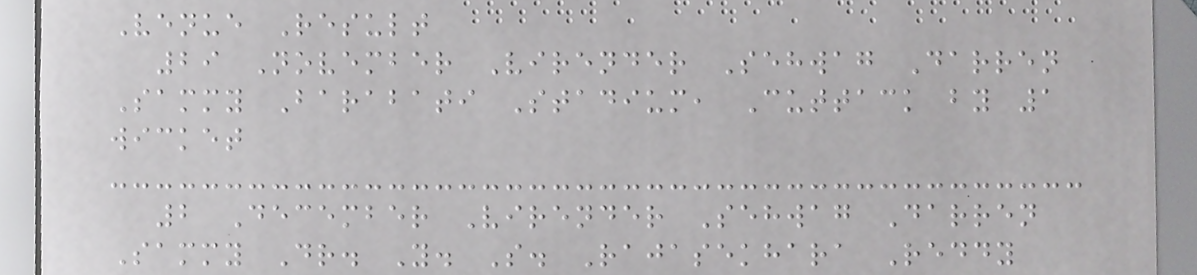Venue Result
29 November Virender Sehwag Darren
Sammy Barabati Stadium, Cuttack by 1
wicket
2 December Virender Sehwag Darren
Sammy Dr. Y. S. Rajasekhara Reddy
